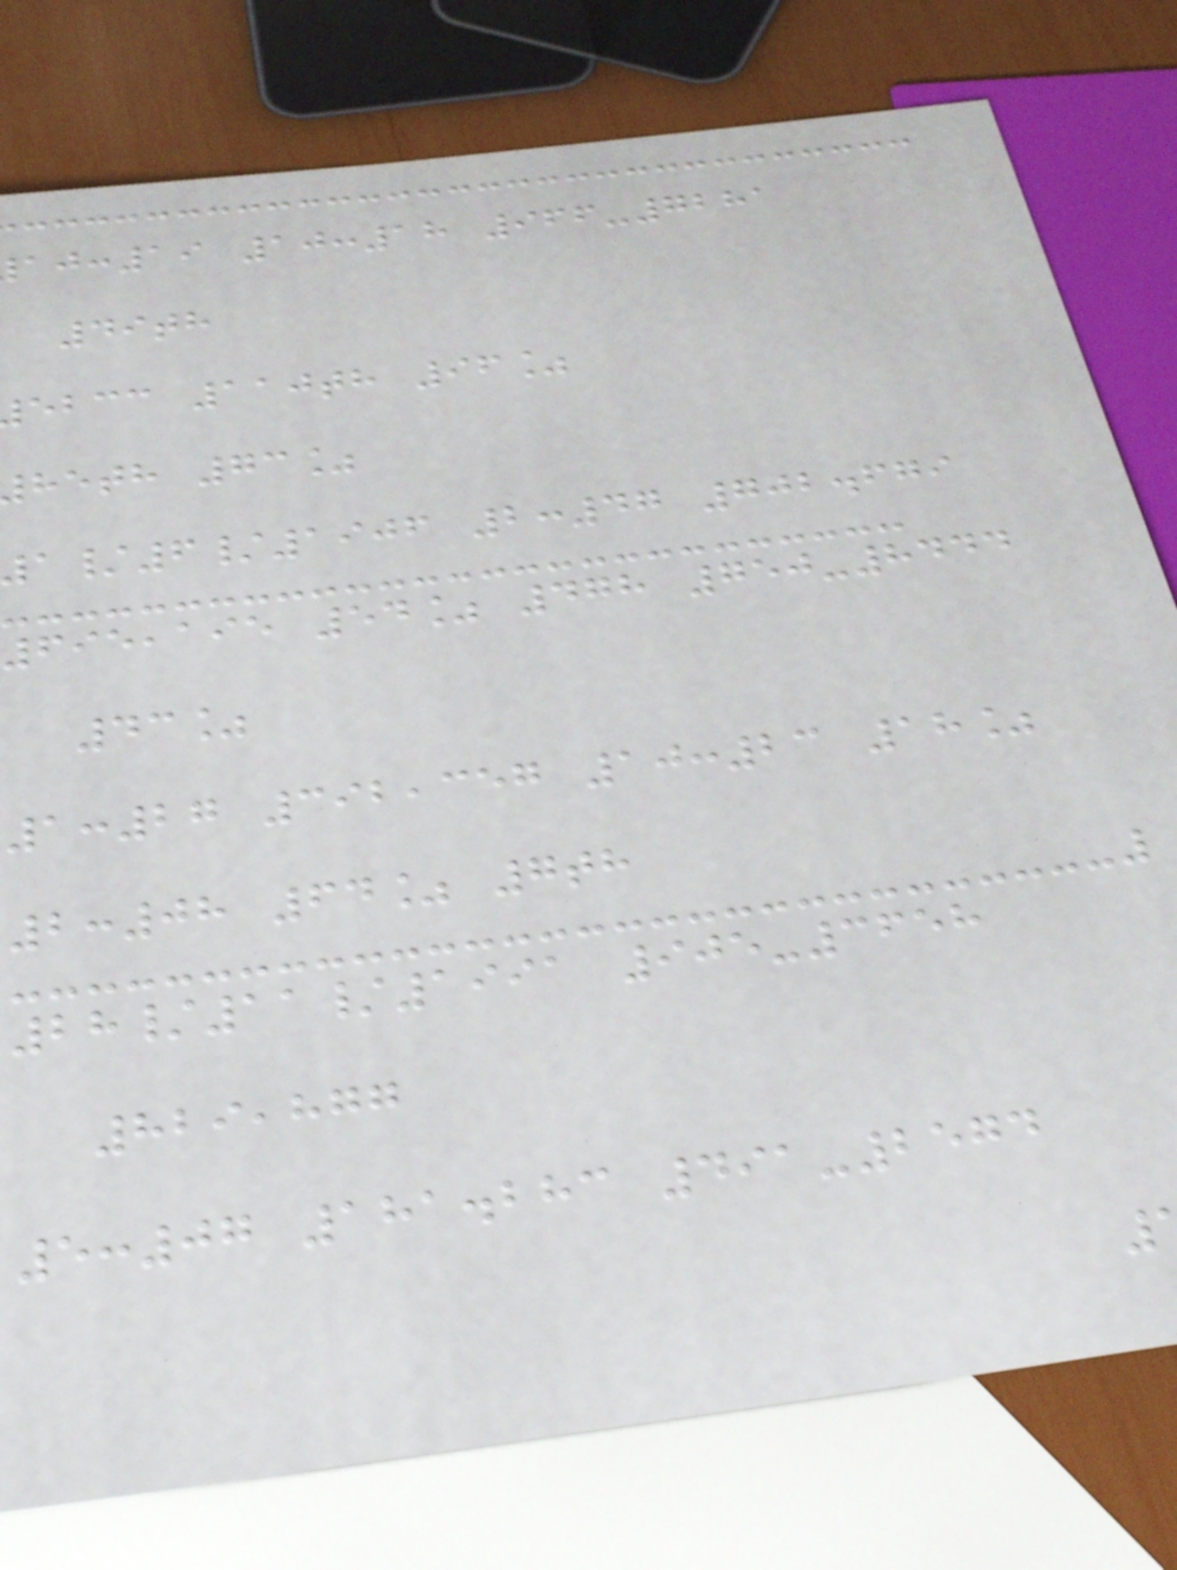:19 10:18 966-7281
49th
ebcc 110th 96%
heth 73%
/6/1906 2:47 702.679
695,195 54% 478 750-8444
43%
1:27 392,357 10:23 18%
2:08 64% 7th
28/11/1991 905-3658
829,877
5:07 181.283 491-2574
